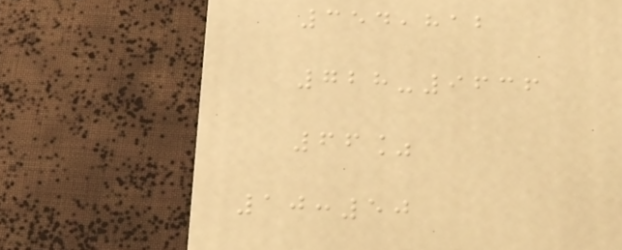354,812
728-9636
66%
10:50
